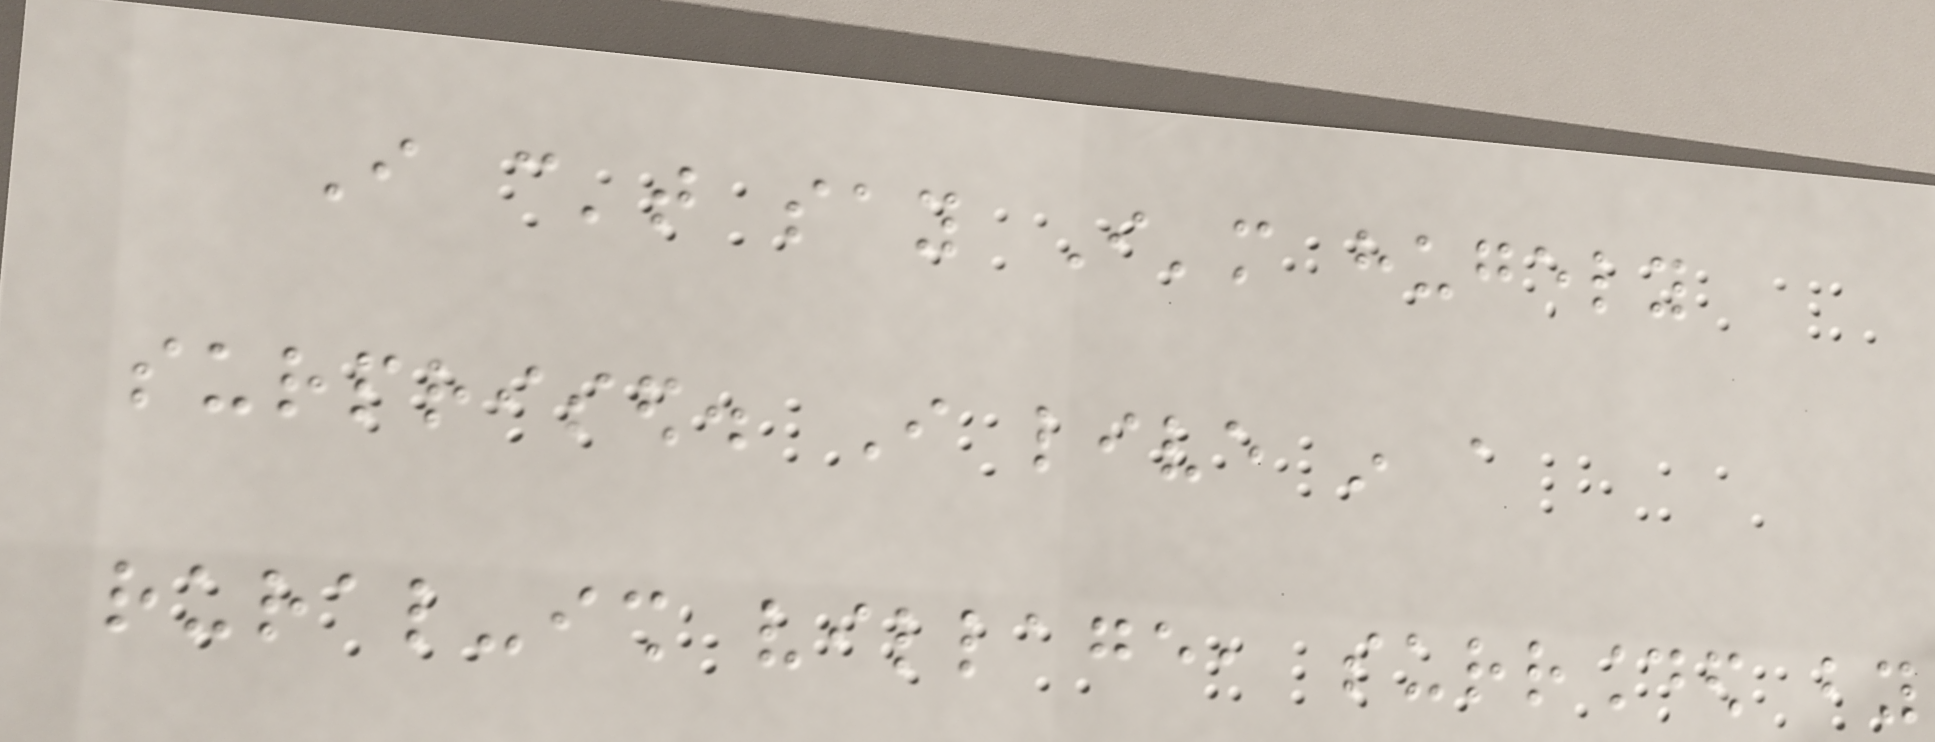I can't say I'm hugely
surprised. I live in a
rural-ish village, surrounded by
